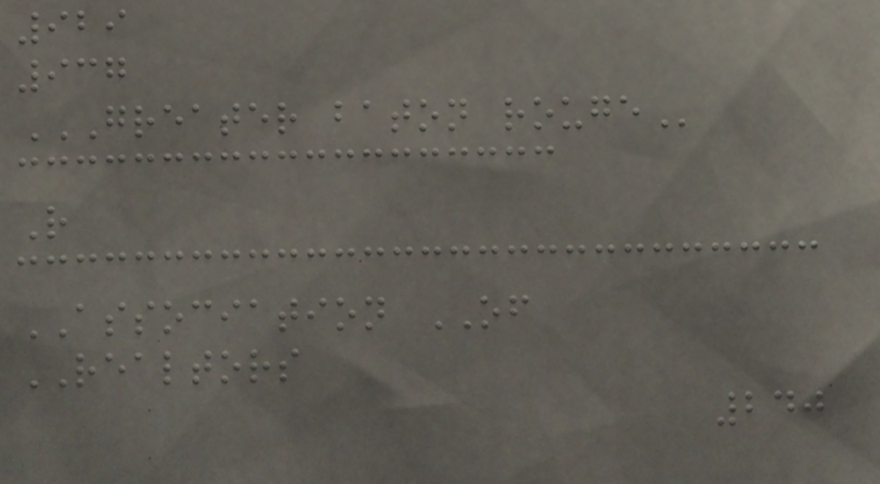929
937
GREATER BATON ROUGE
R
ASSOCIATION OF
REALTORS
240
